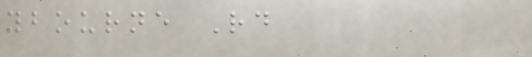ybourne Rd
